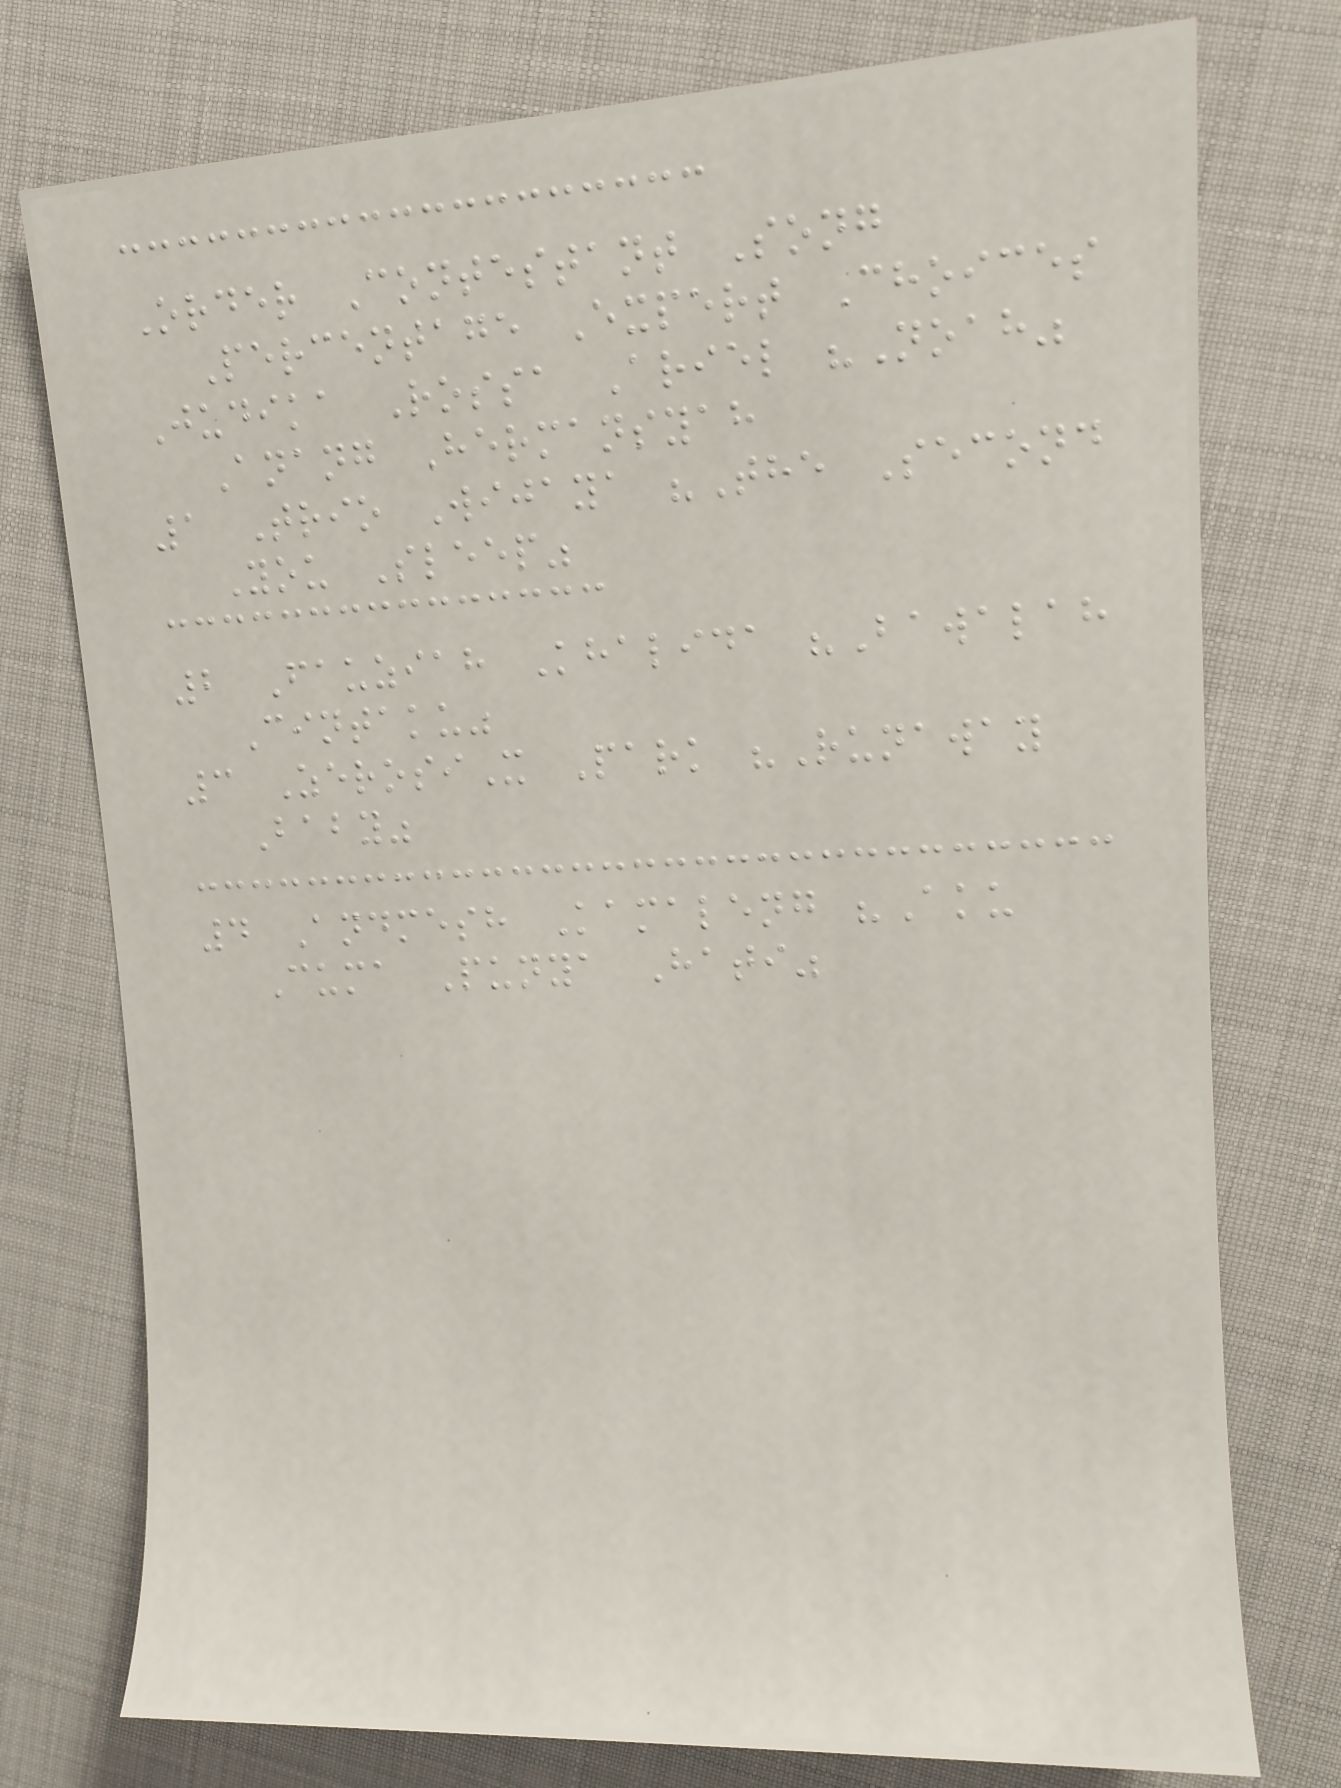Order Contestant Song
Percentage Expert Choices
Judika Rossa Ariel "Noah"
Anang Hermansyah
1 Trio Wijaya "The Second
You Sleep"
2 Fauziah Khalida "Bawalah
Cintaku"
3 ZerosiX Park "Runaway
Baby"
4 Andmesh Kamaleng "Aku
Cuma Punya Hati"
